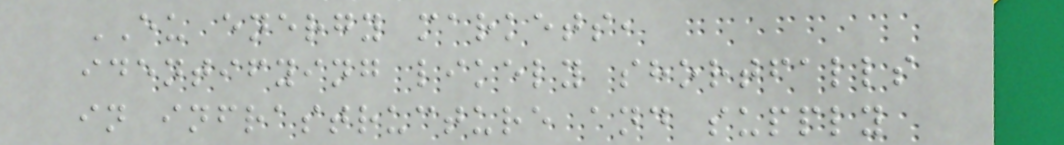EU energy markets,
identifying likely shortfalls
in infrastructure and supply
